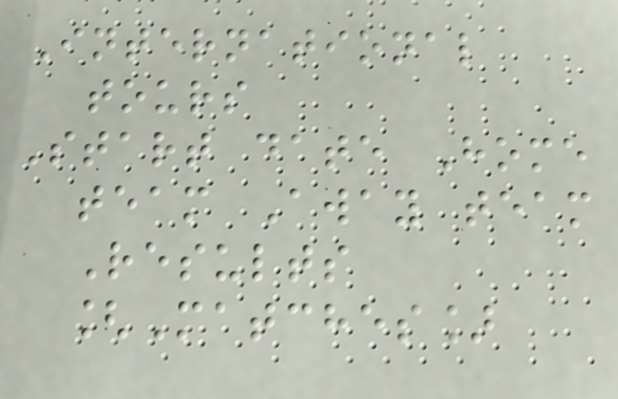International
tours
Start date Home
team Away team
Results
[Matches]
